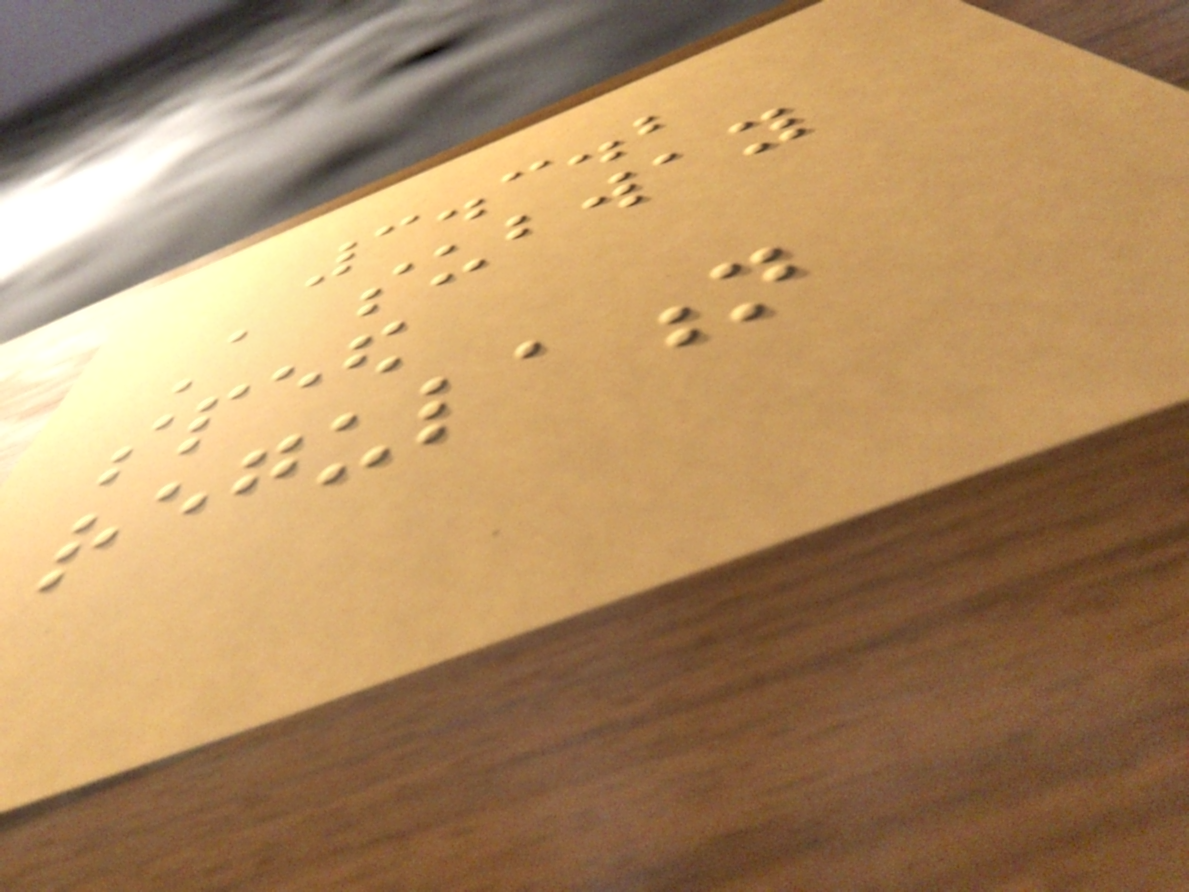3.3.2
A subway
speed
regulation
